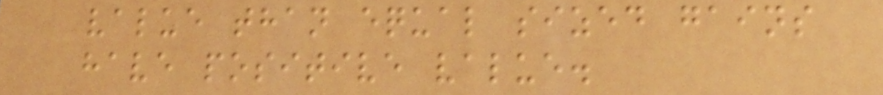value than equal sized gains
have positive value.
